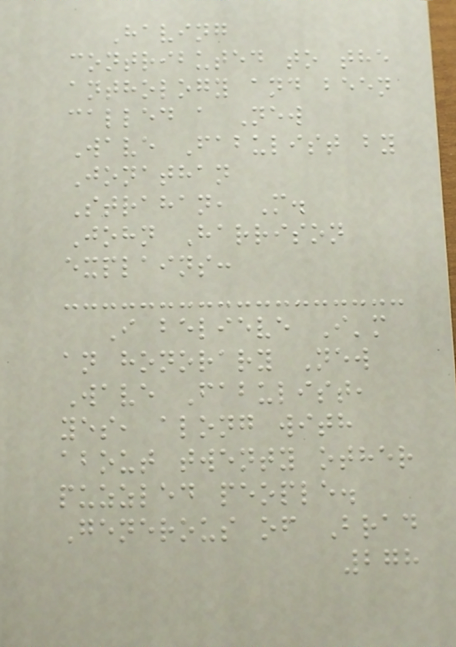Having
contributed to the
anthology and been
called a New
Wave Fabulist by
Jonathan
Strahan, M.
John Harrison
explains:
I believe I'm
an honorary New
Wave Fabulist,
yes, along with
about twenty other
puzzled people.
Generous of Brad
278
